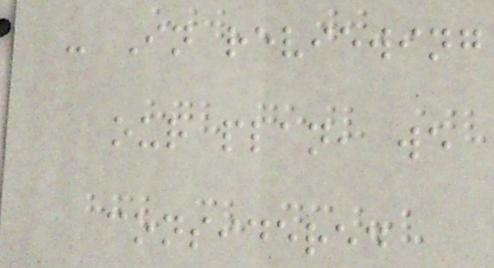- In reviewing
our plan, we
considered
